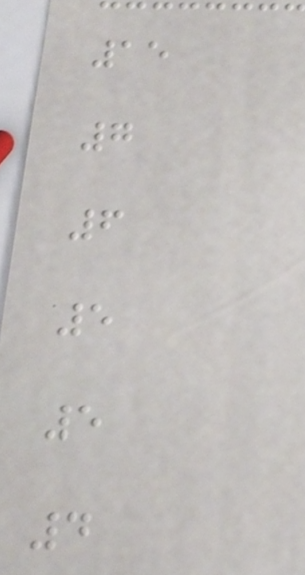15
7
6
5
5
4
